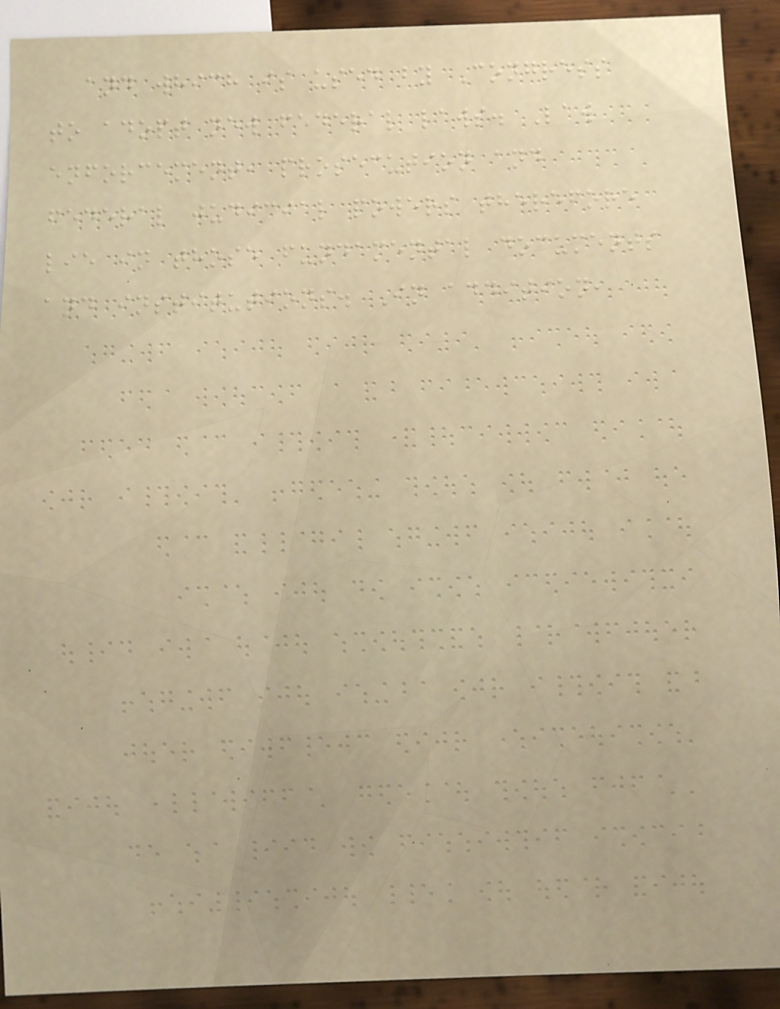and which is used by Congress
to adopt new federal laws. Law
enforcement, prosecution and
federal judicial powers therefore
lie in those fundamental documents
and institutions. In addition,
